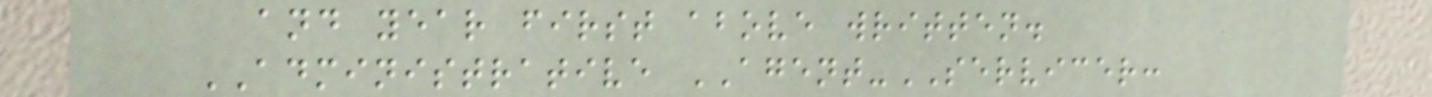and year first above written.
ADMINISTRATIVE AGENT-SERVICER:
